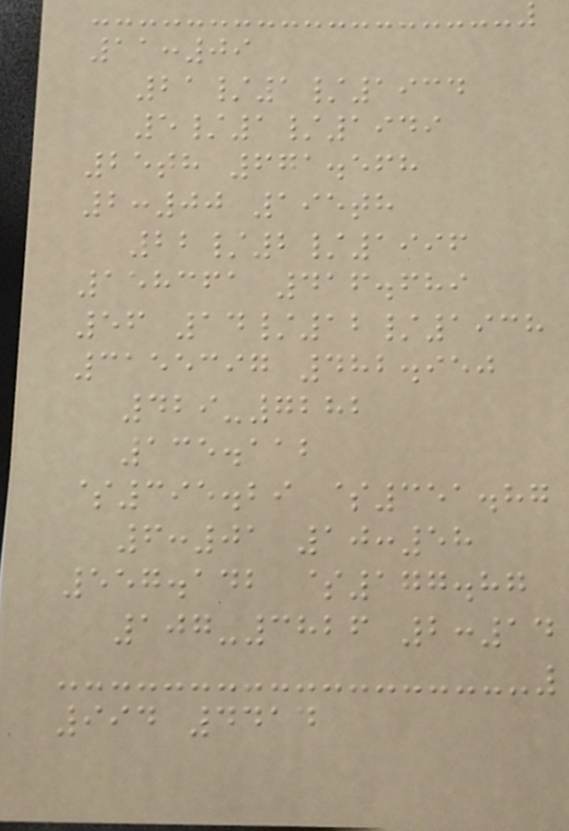11:09
21/1/1934
5/1/1949
25th 671.568
2:00 195th
22/2/1996
158361 416.689
56 14/12/1938
3155397 482.950
429-7282
135.112
$395.29 $351.87
6:01 10:58
557.142 $177.87
107-3826 2:14
994 4414
